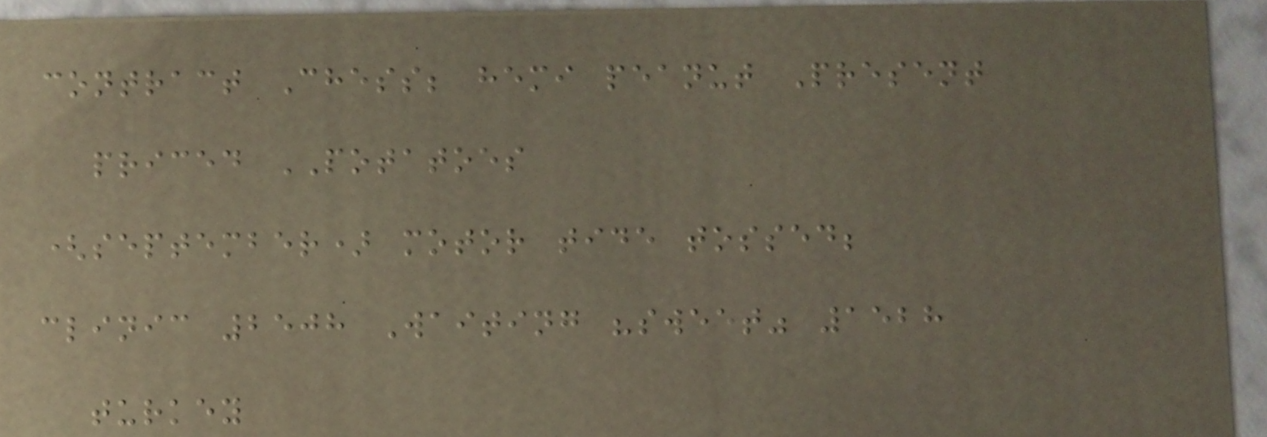contract Chess; hemi peanut Present
priced POTATOES
(september) motor tide tossed;
clinic 2508 Waiting "sweet" 1528
turkey
